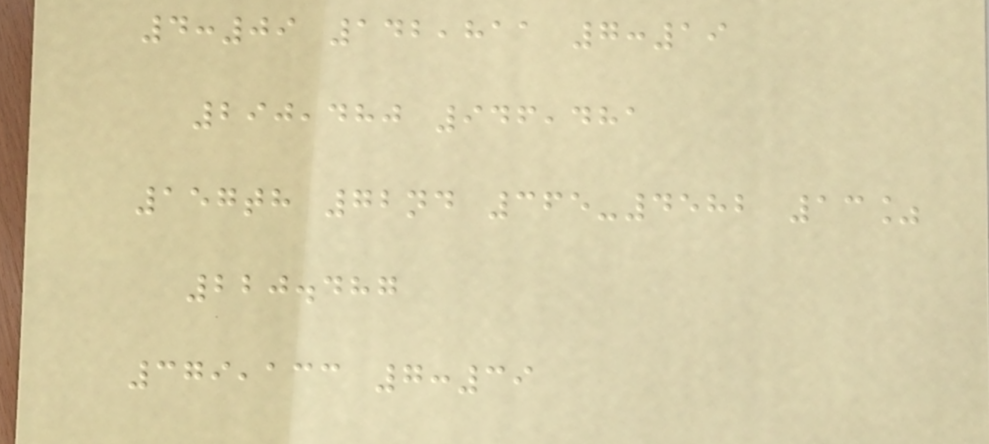4:09 142,811 7:19
290,480 946,481
157th 72nd 365-4582 13%
220.487
379,133 7:39
